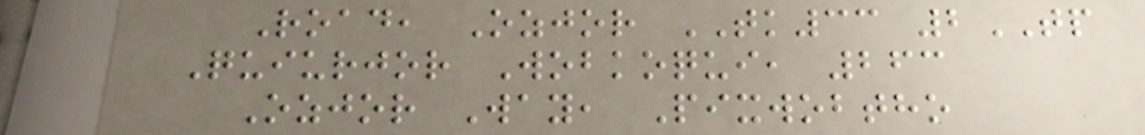Road, Ozjor TK33 2TP
Quiurjor Wobkoqui, 263
Ozjor Way, Pixwobtho
